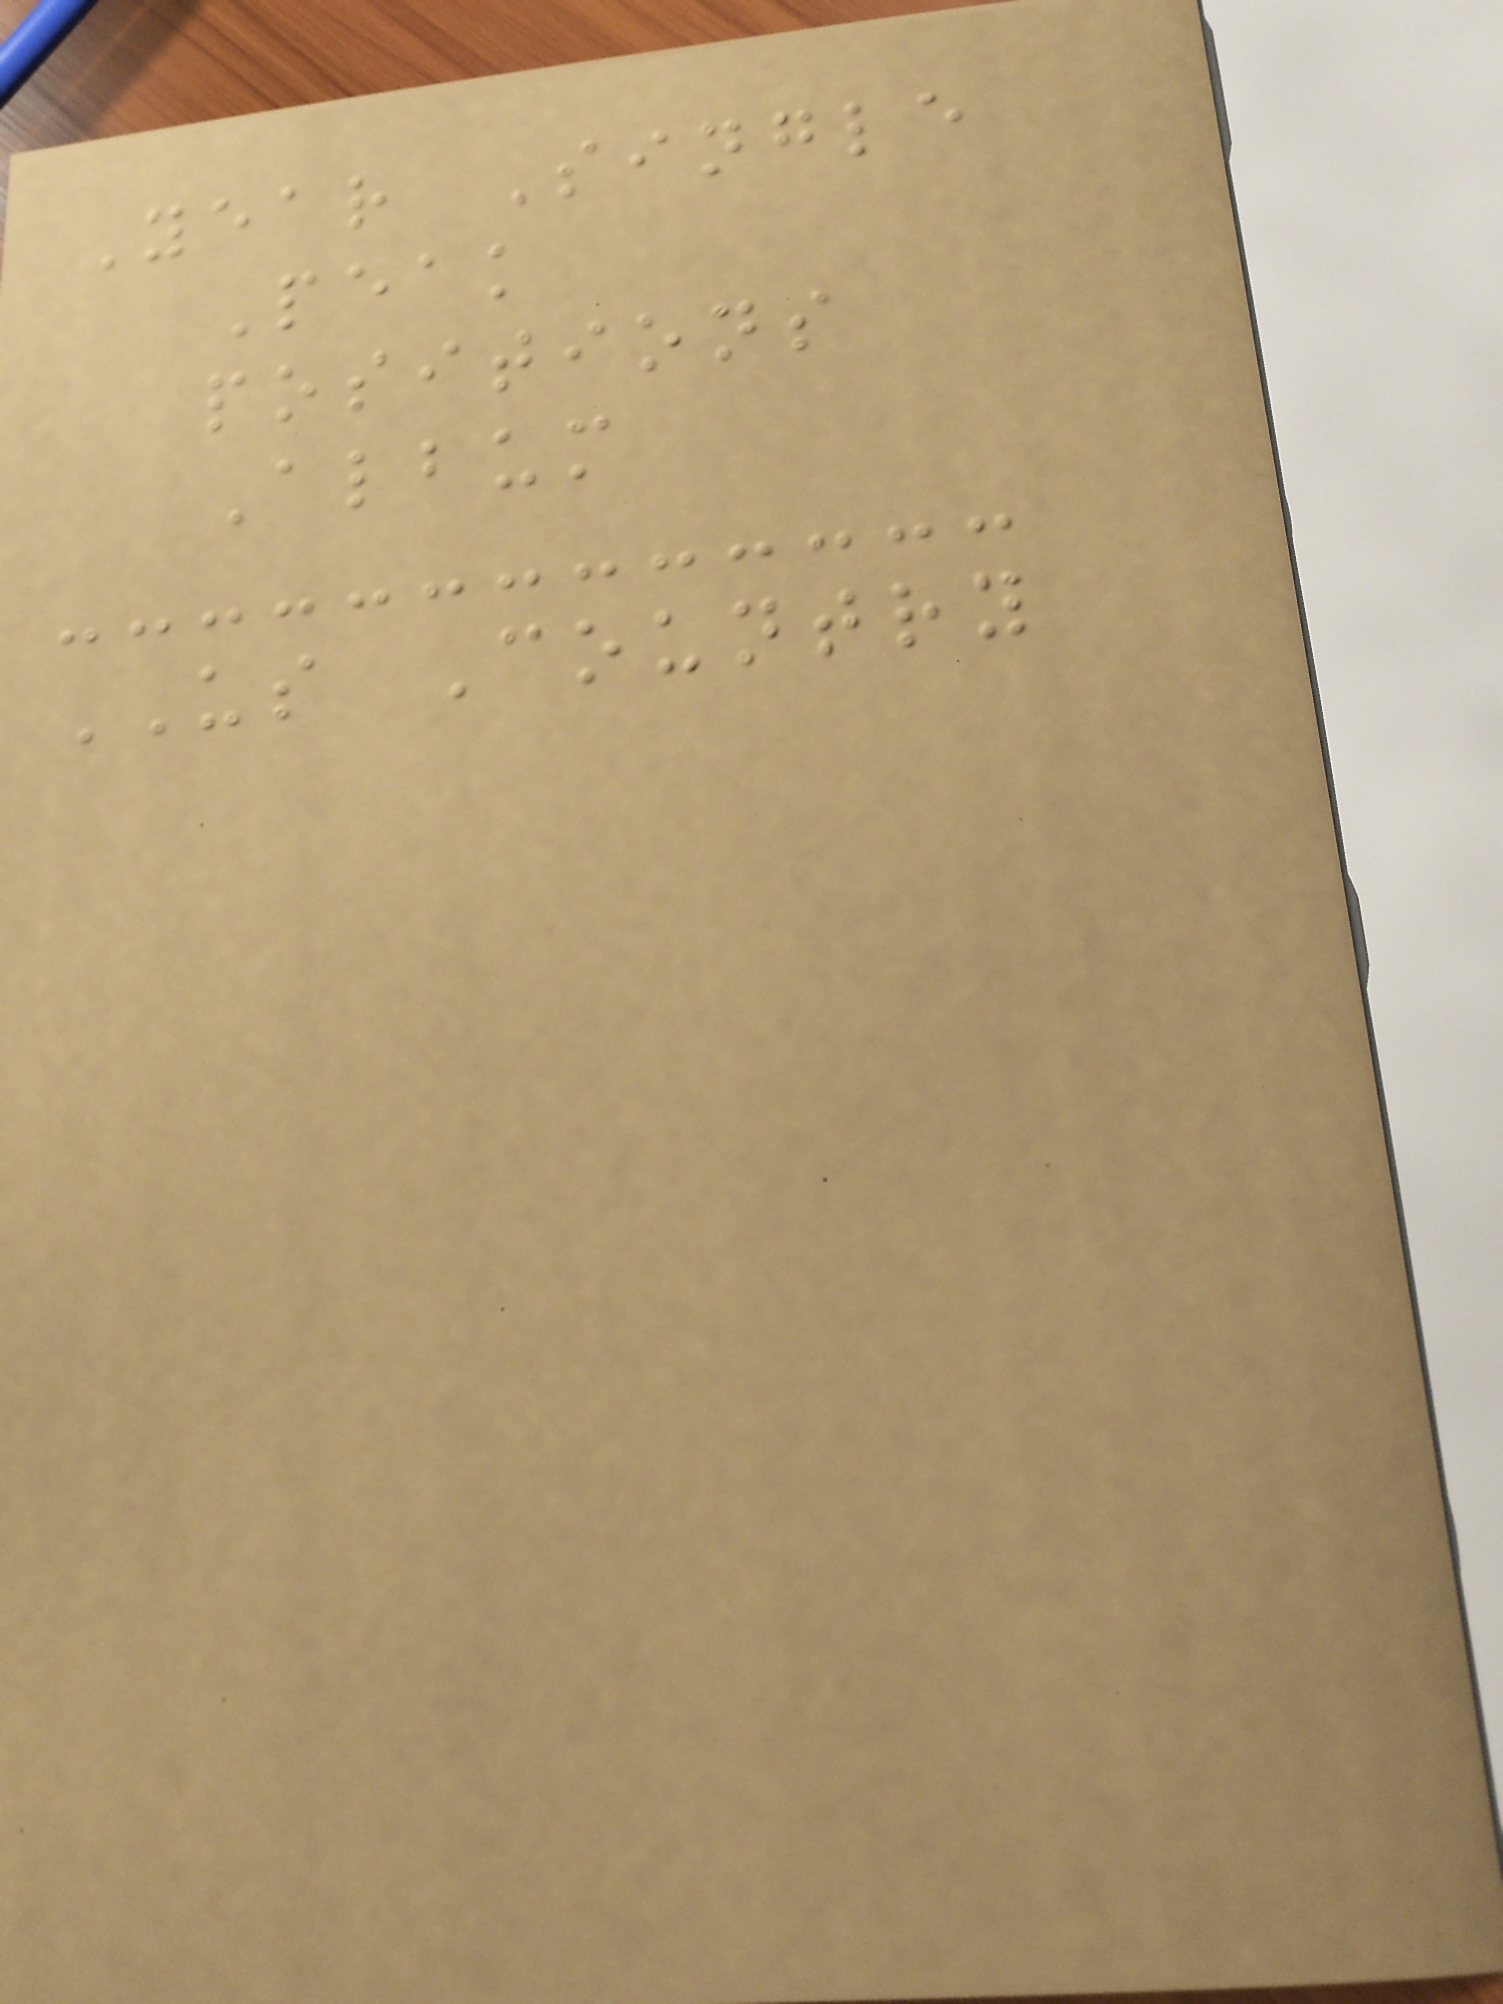Year Single
Peak
positions
Album
US Country
